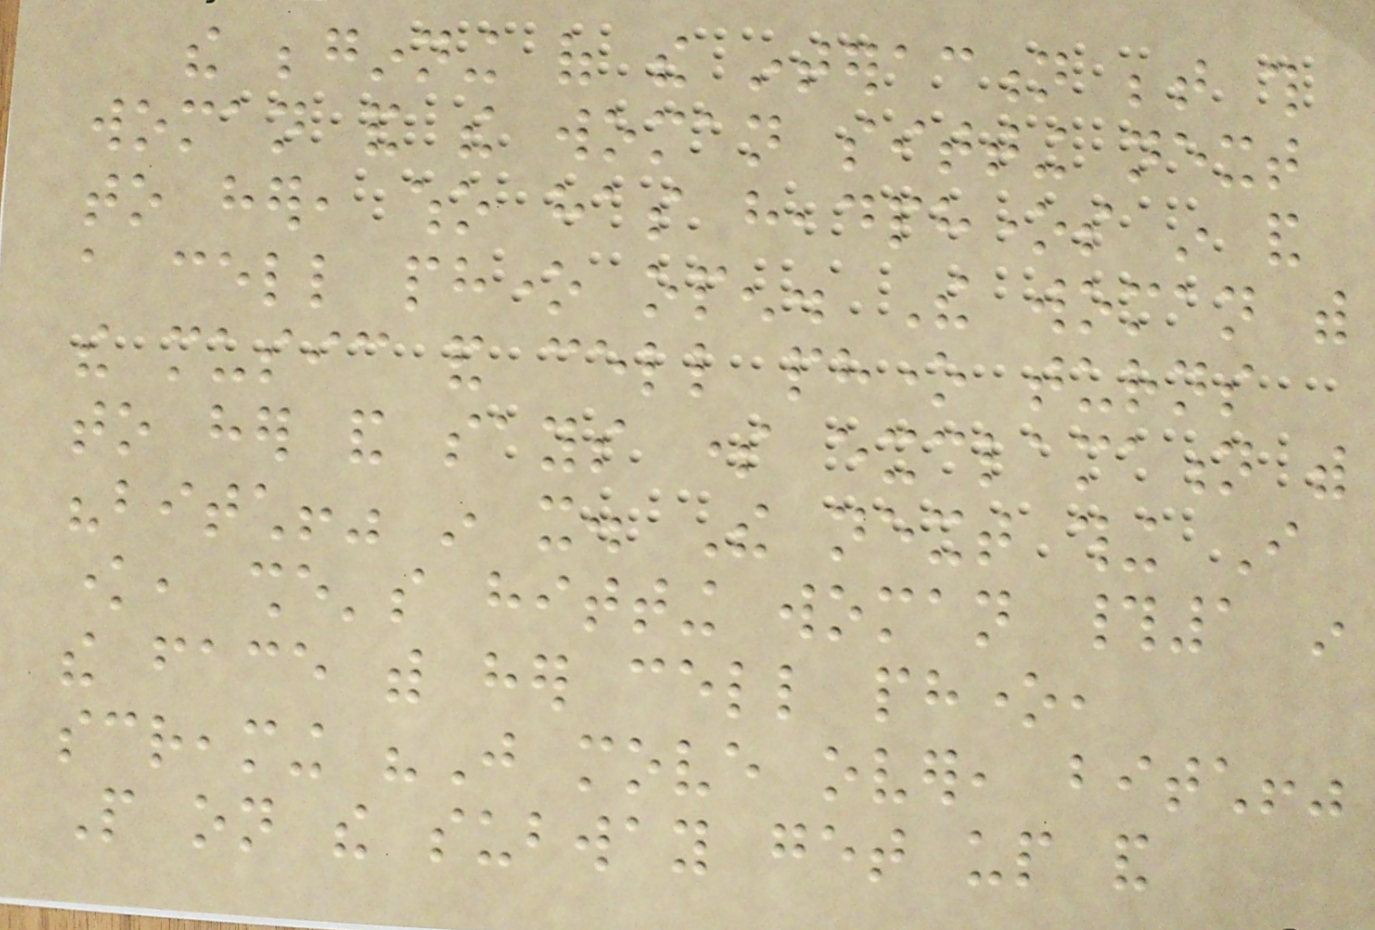the beginning of the interaction between this
woman and the woman sitting next
to her, who has headphones in and
a cell phone open. The woman with
the music and cell phone turns
to her and says some exclamation with
"bitch!" in it. The next thing I
know, she's hitting woman #1 in
the face with her cell phone,
screaming "Just move over, bitch!"
People on the subway get up and
